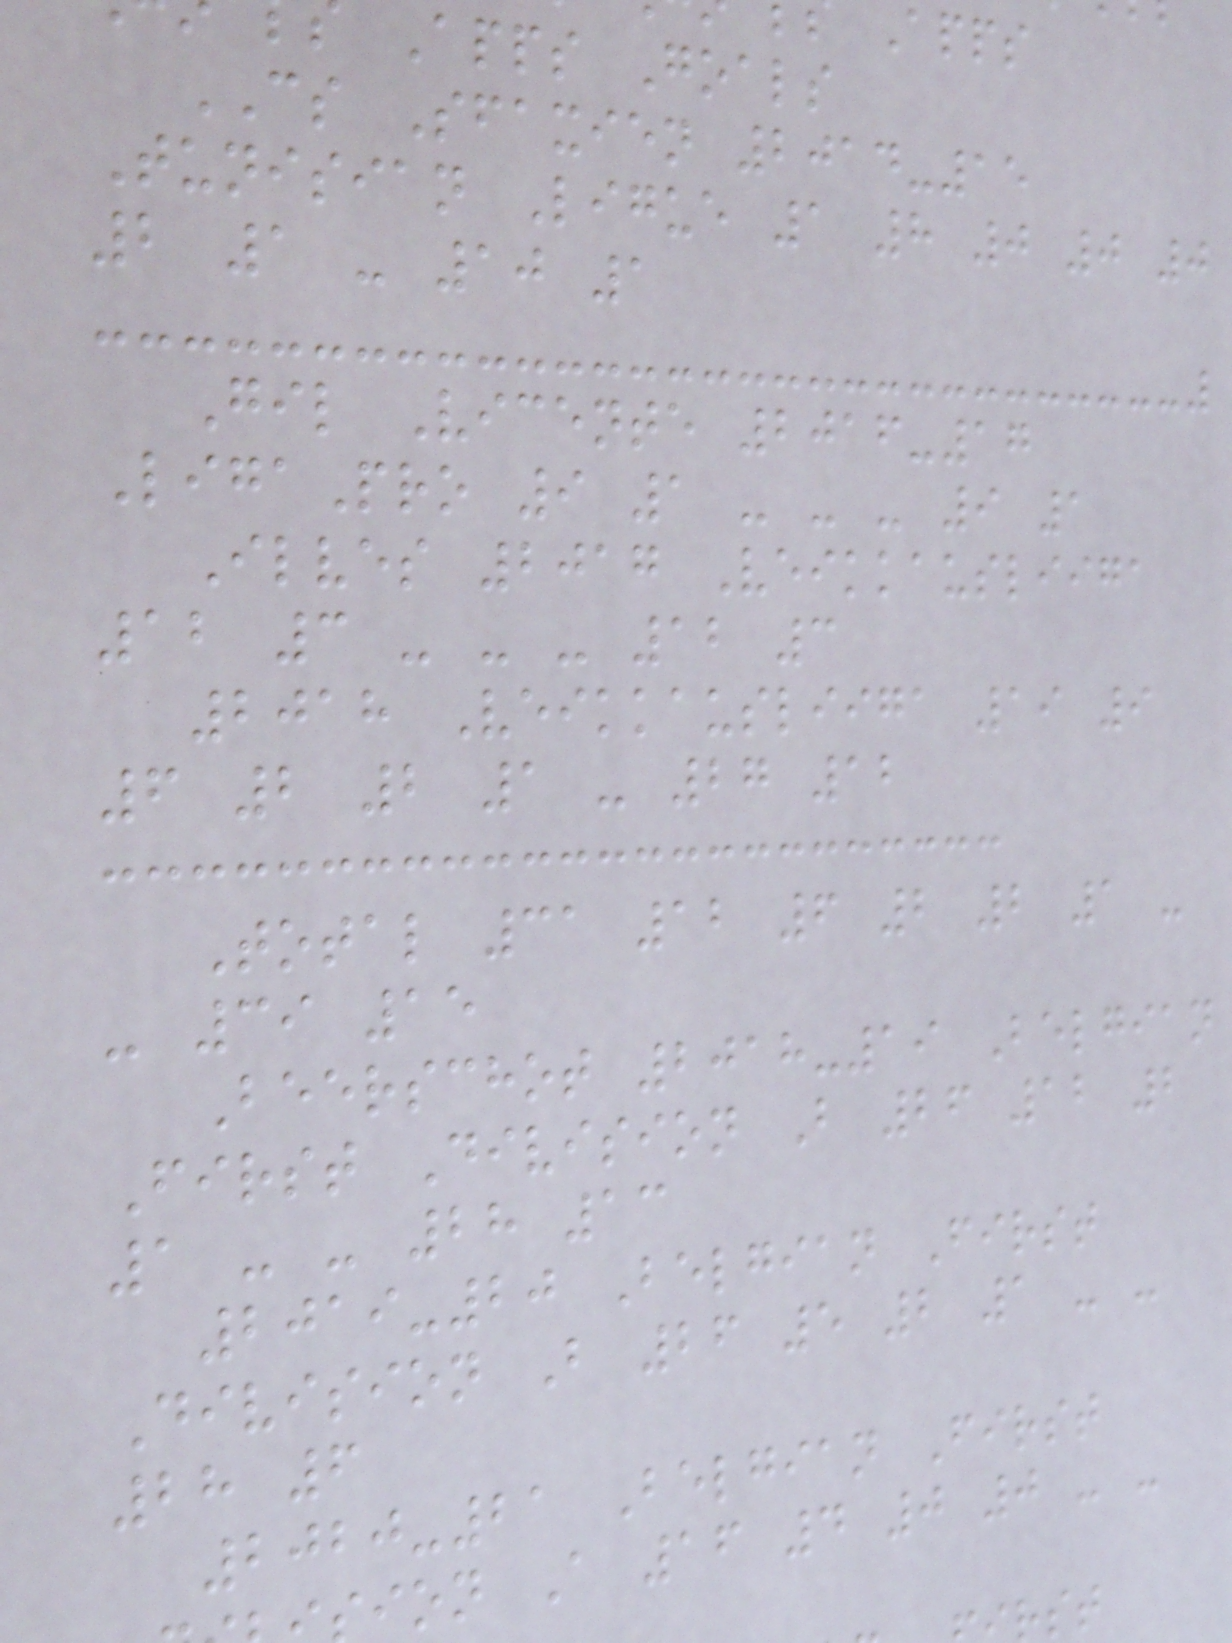Apps Goals
CS Sfaxien 2014-15
Tunisian Ligue 1 8 0 0 0
2 1 - 10 1
Gil Vicente 2016-17
LigaPro 9 1 - - - 9 1
Ilves 2017 Veikkausliiga
12 3 - - - 12 3
2018 Veikkausliiga 19 9
6 2 2 1 - 27 12
Total 31 12 6 2 2 1 -
- 39 15
Beerschot 2018-19 Belgian
First Division B 26 12 2
1 - - 28 13
2019-20 Belgian First
Division B 26 5 2 1 - -
28 6
2020-21 Belgian First
ion A 16 4 0 0 - -
